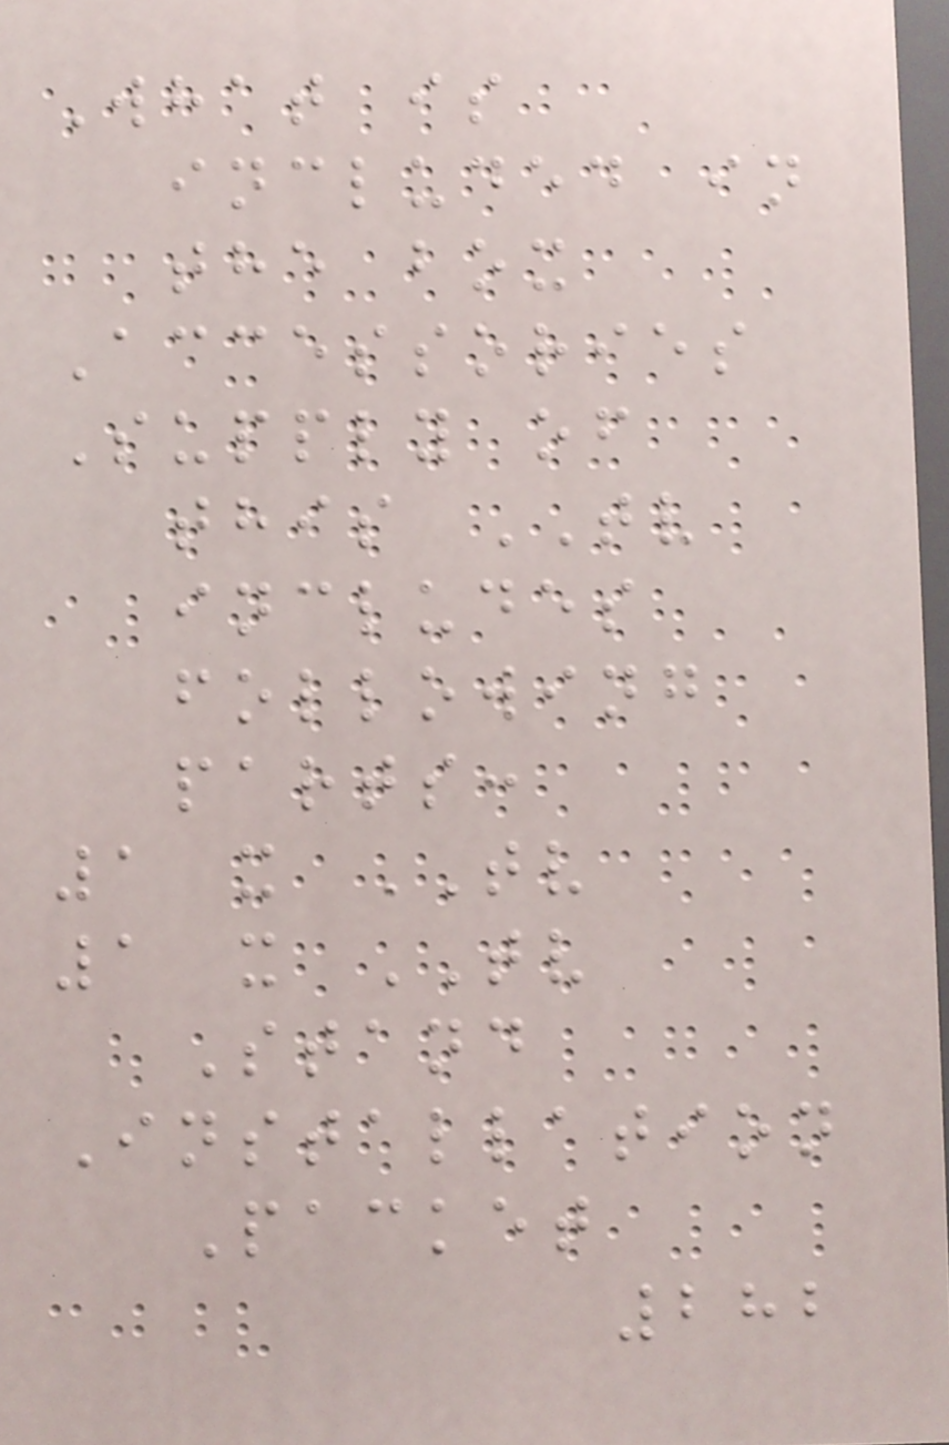What is
included in
the box
Accessories
Supply of
this TV
includes
following
parts:
1 x TV
1 x TV
Stand
Installation
Packet
282
